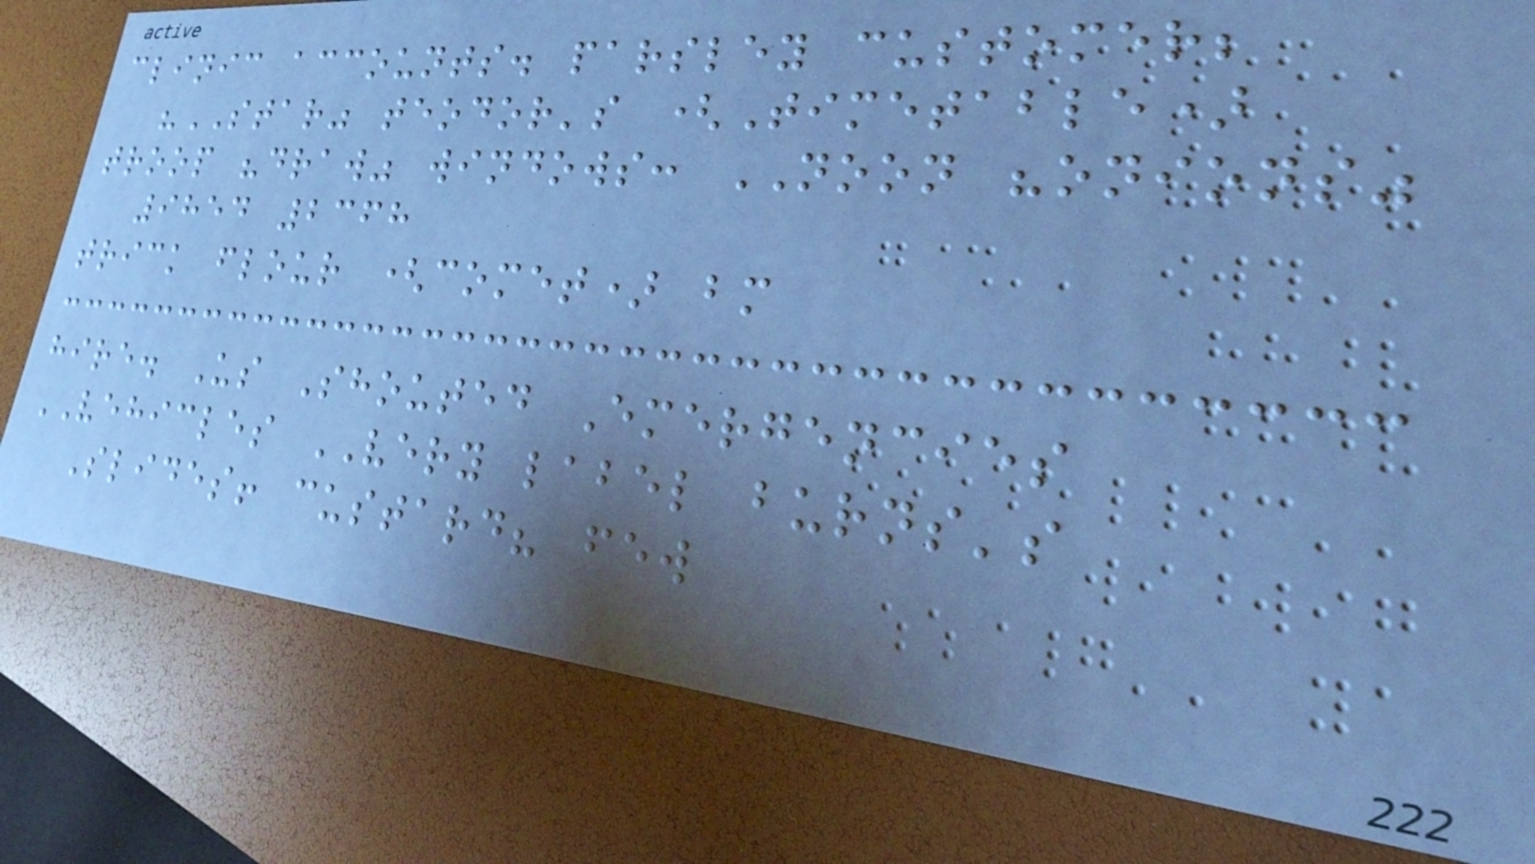clinic accounts. parsley customer;
"STAR" teodor's (Timetable)
troop "draw" windows: NOON "onions"
9854 2368
trick flour (comet) bm
hire. Us Shouted Emergencies
VEHICLES VERY label burns's
Slides! custard? few
